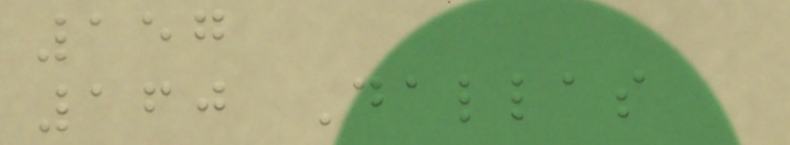157
160 Dallas
